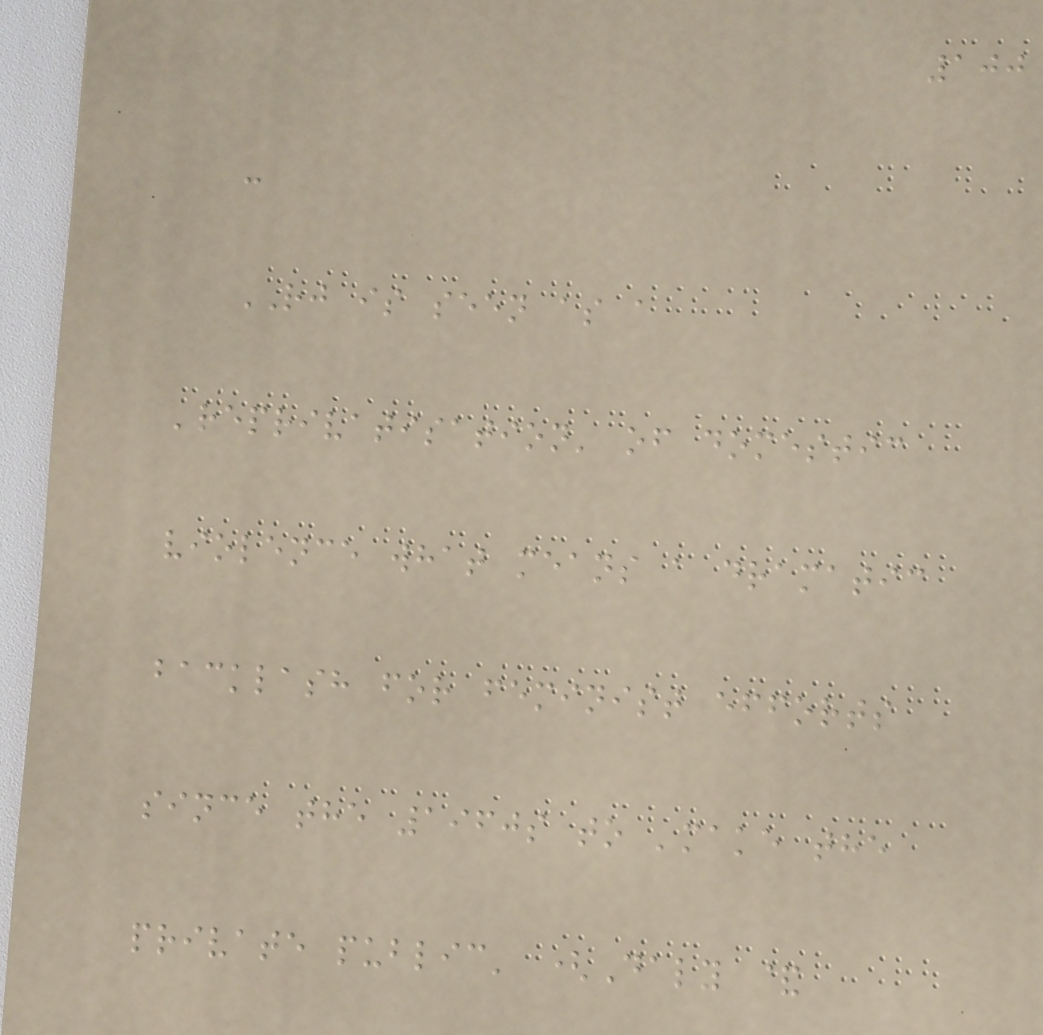100
-
RJ is seen as a
'reprivatisation' of domestic
violence what means a dramatic
backlash for feminist efforts
since the 1960s to 'make the
private public' (Daly &
